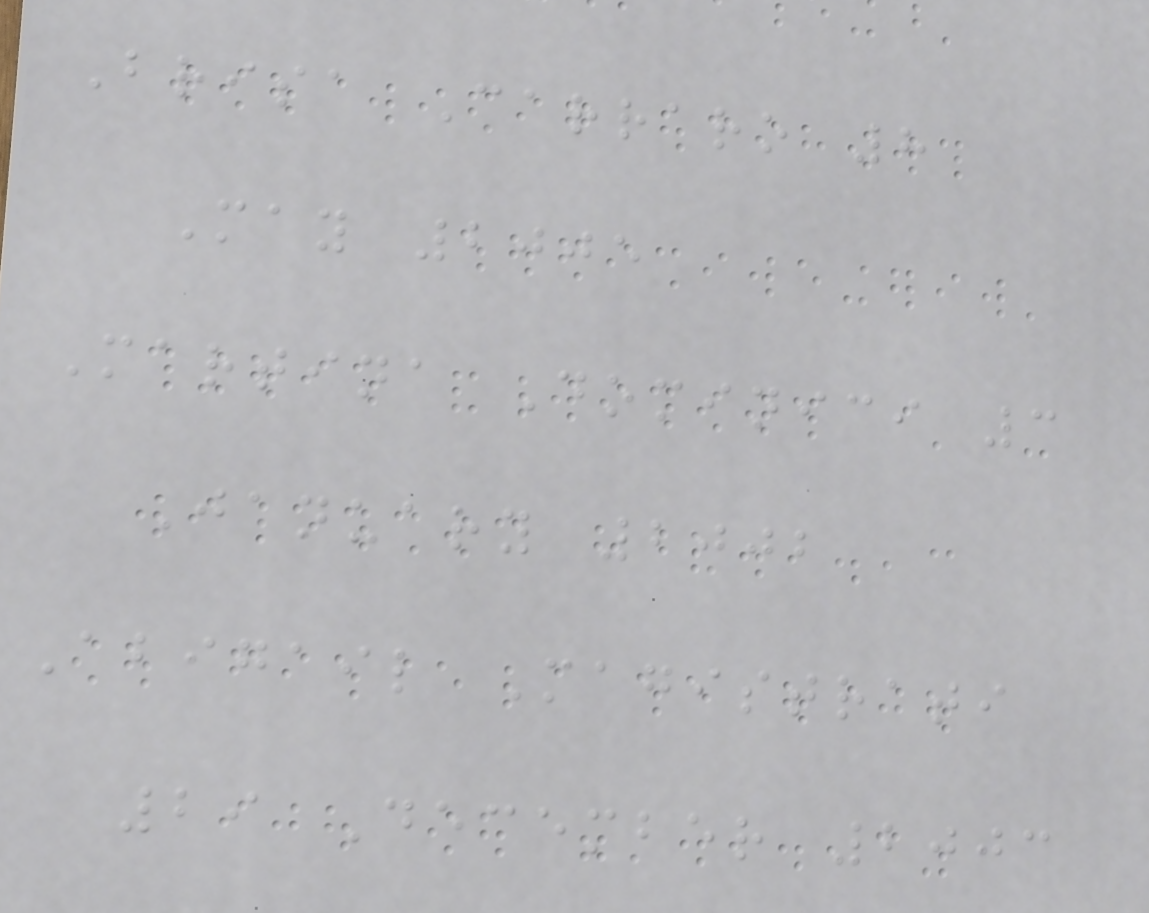Brisa Carraro 8
May 2005
Martina Dominici 3
January 2002
Abigail Magistrati
29 December 2003
